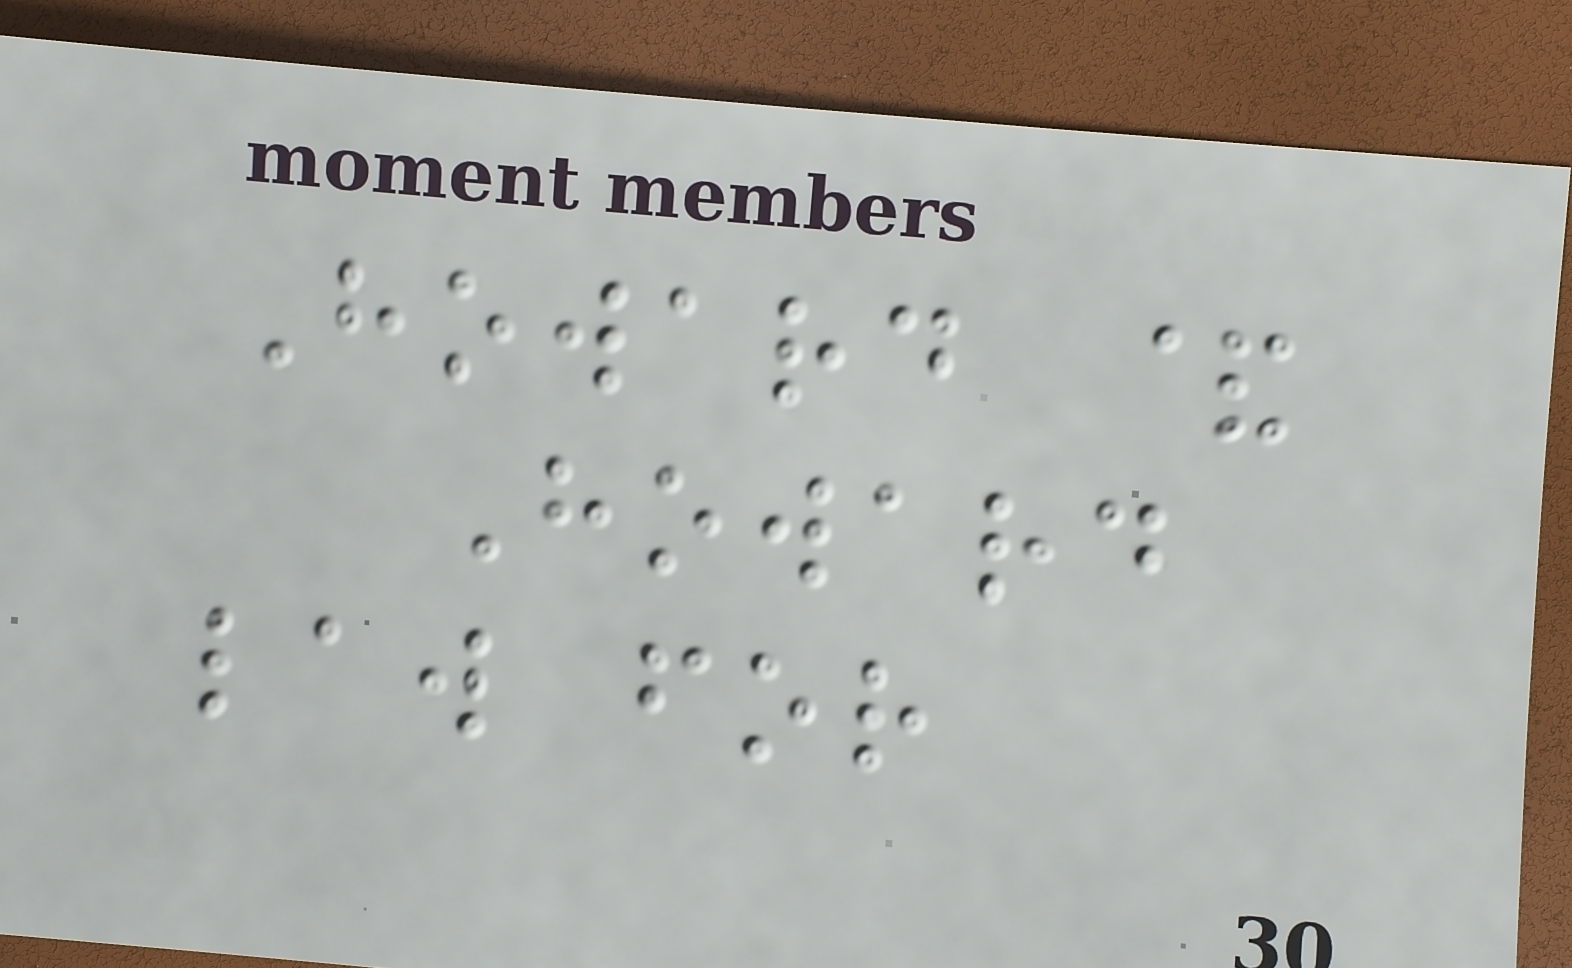Howard &
Howard
law for
